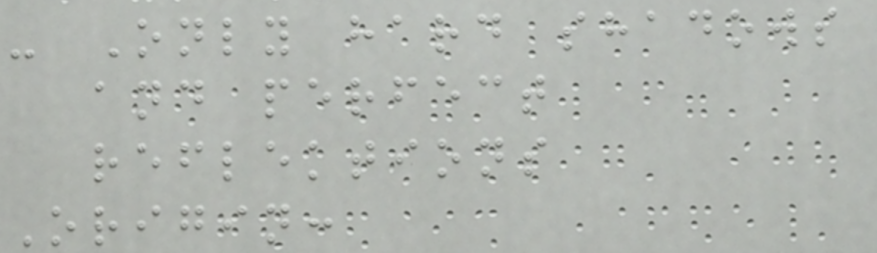- Only hard shadows
and perfect
reflektions
Origin:
